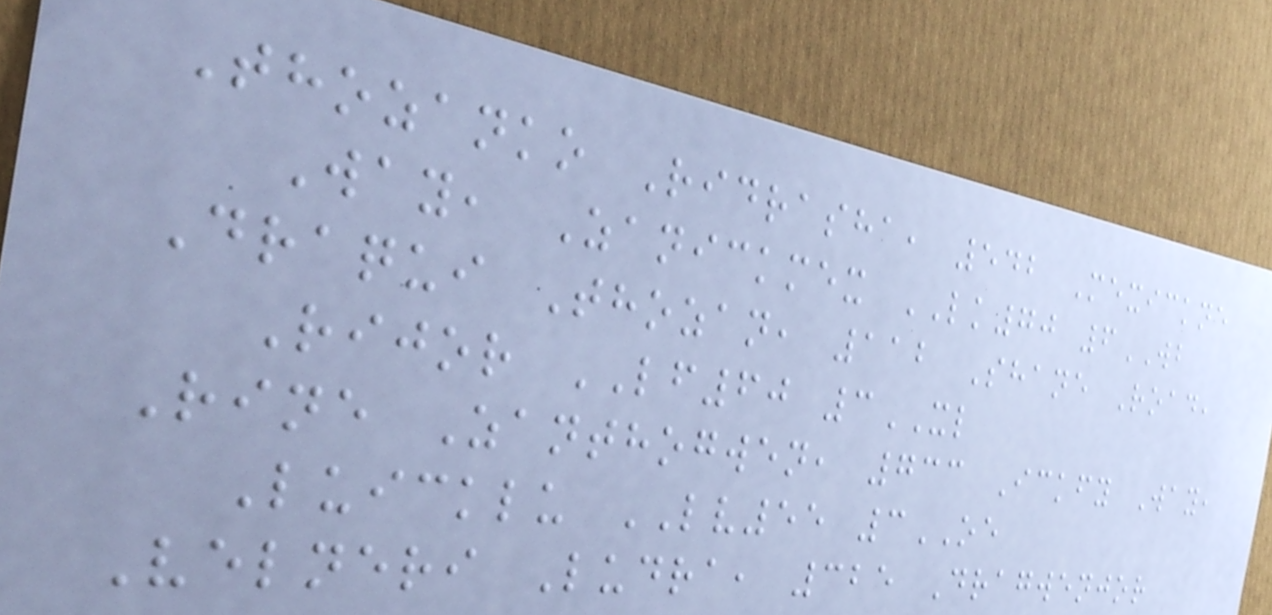Thozanko Ridrasha, 542 Mexickne
Way, Zanickmex LK70 6WB
Draqui Thozan, 112 Shane Road,
Rijor LF60 3XL
Rine Zanthogwen, 733 Ickfy Way,
Luicklu LV55 3OE
Velneri Ludra, 325 Dragwenjor
